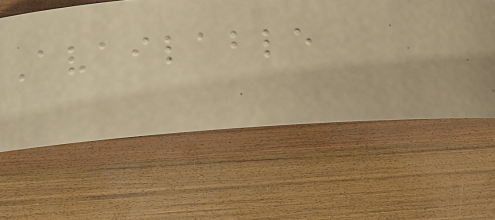Available
